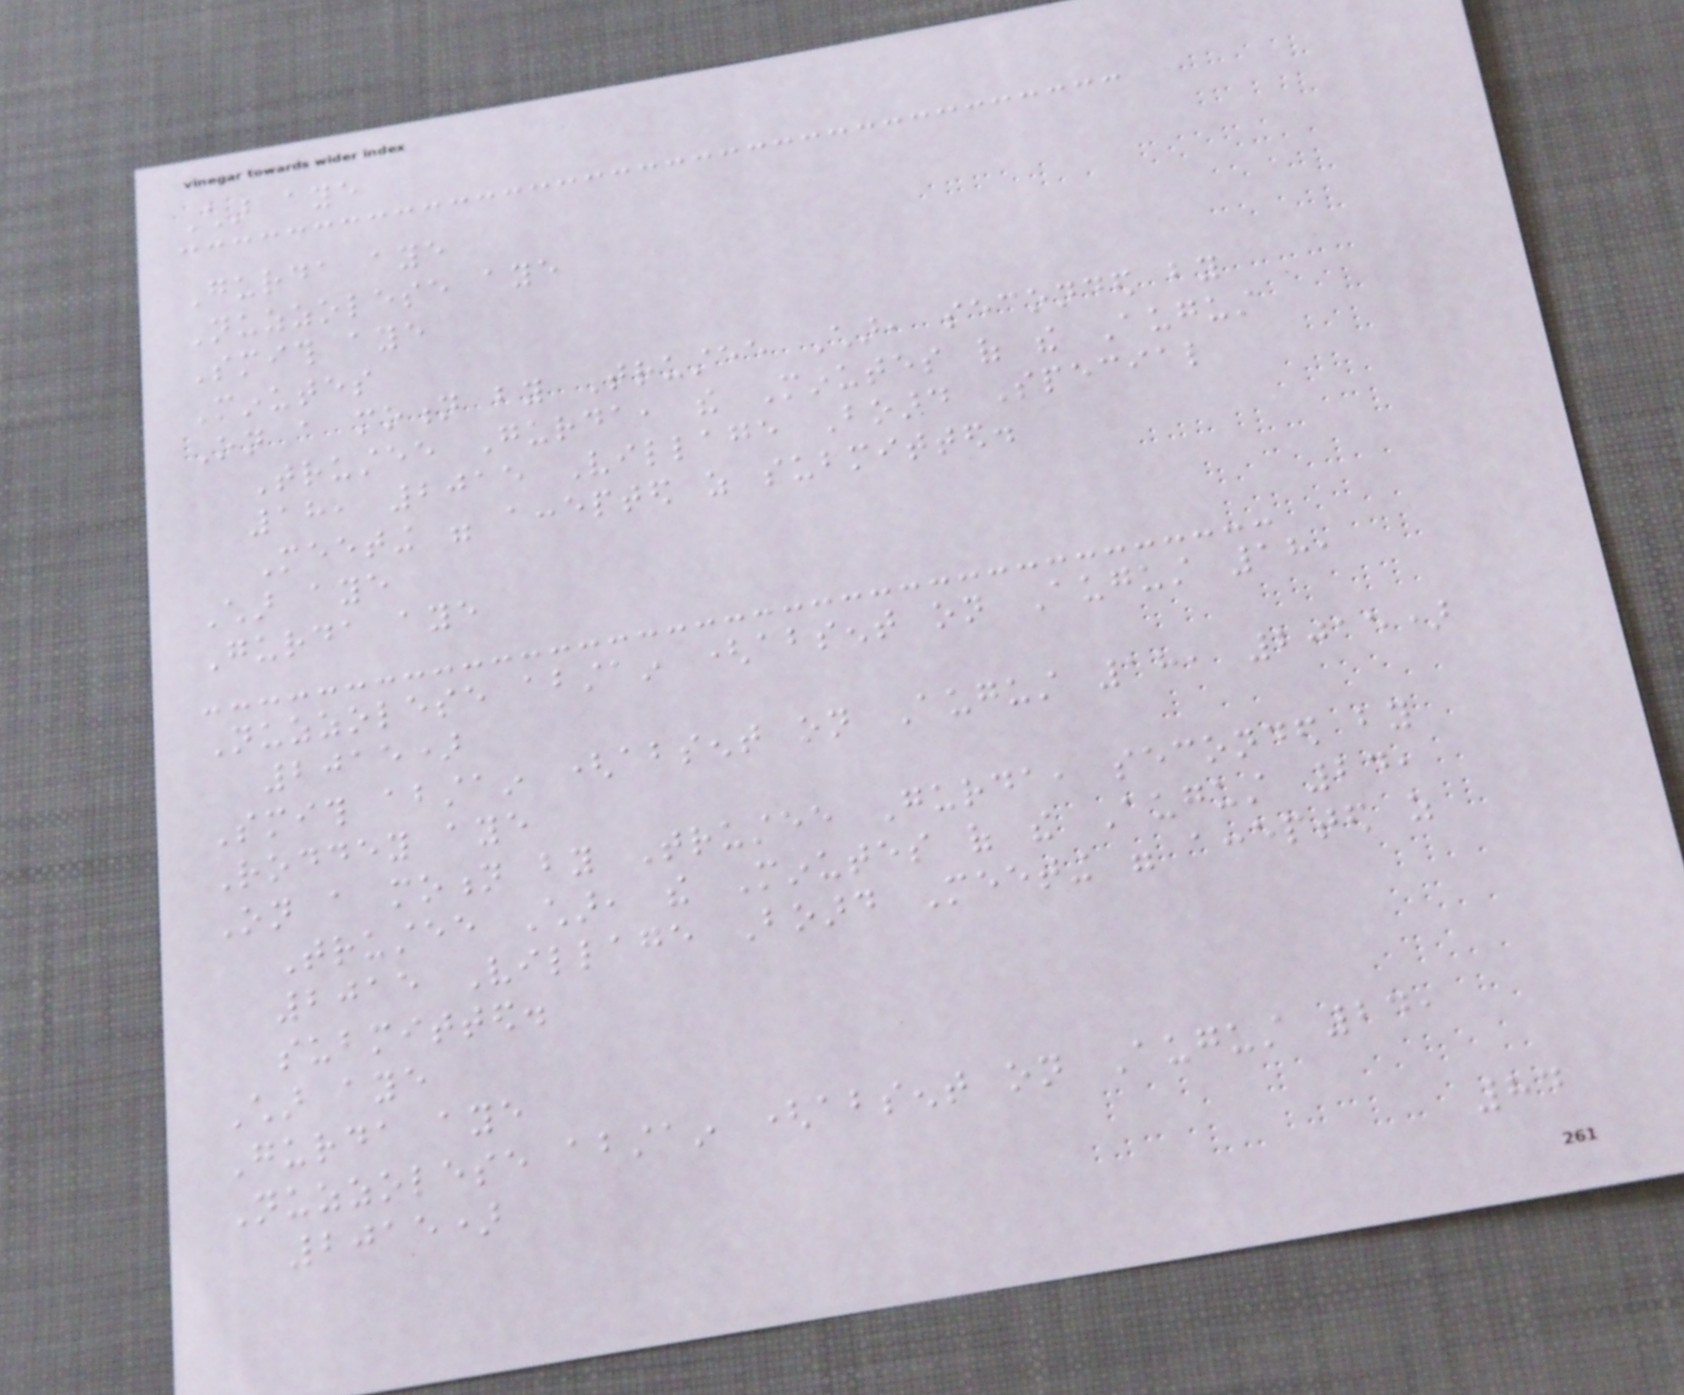Char aye
Gurda aye
Nuzzolese aye
Smith aye
Minutes
On a motion by Trustee Char, seconded by
Trustee Gurda, the Minutes of the August
18, 2015 Village Board Special
Meeting were accepted as submitted.
Char aye
Gurda aye
Nuzzolese abstain (absent on August 18,
2015)
Smith abstain (absent on August 18, 2015)
Roddey aye
On a motion by Trustee Gurda, seconded by
Trustee Char, the Minutes of the August 24,
2015 Village Board Meeting were accepted as
submitted.
Char aye
Gurda aye
Nuzzolese abstain (absent on August 24,
2015)
84
